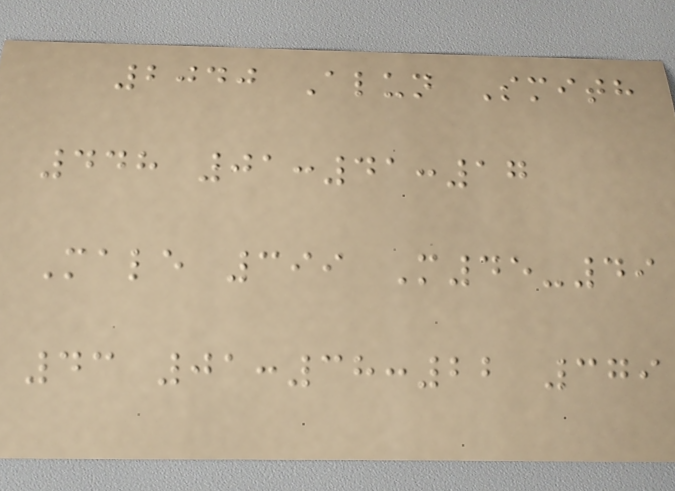2040 Alun Smith
448 01:41:17
Male 399 M45-49
43 01:38:22 379
